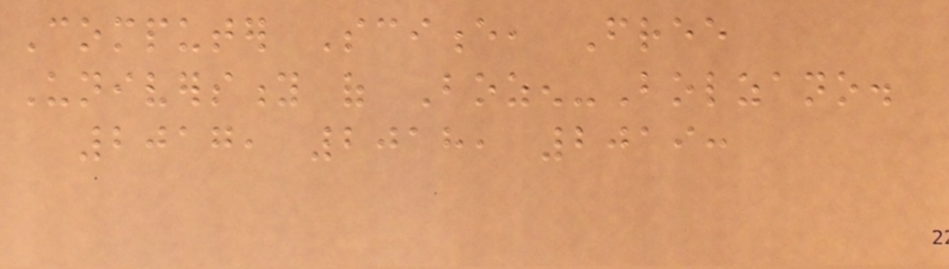Computer Science, Free
University of Bozen-Bolzano.
2017, 2018, 2019:
